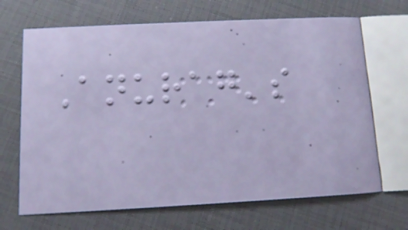Anurag's
